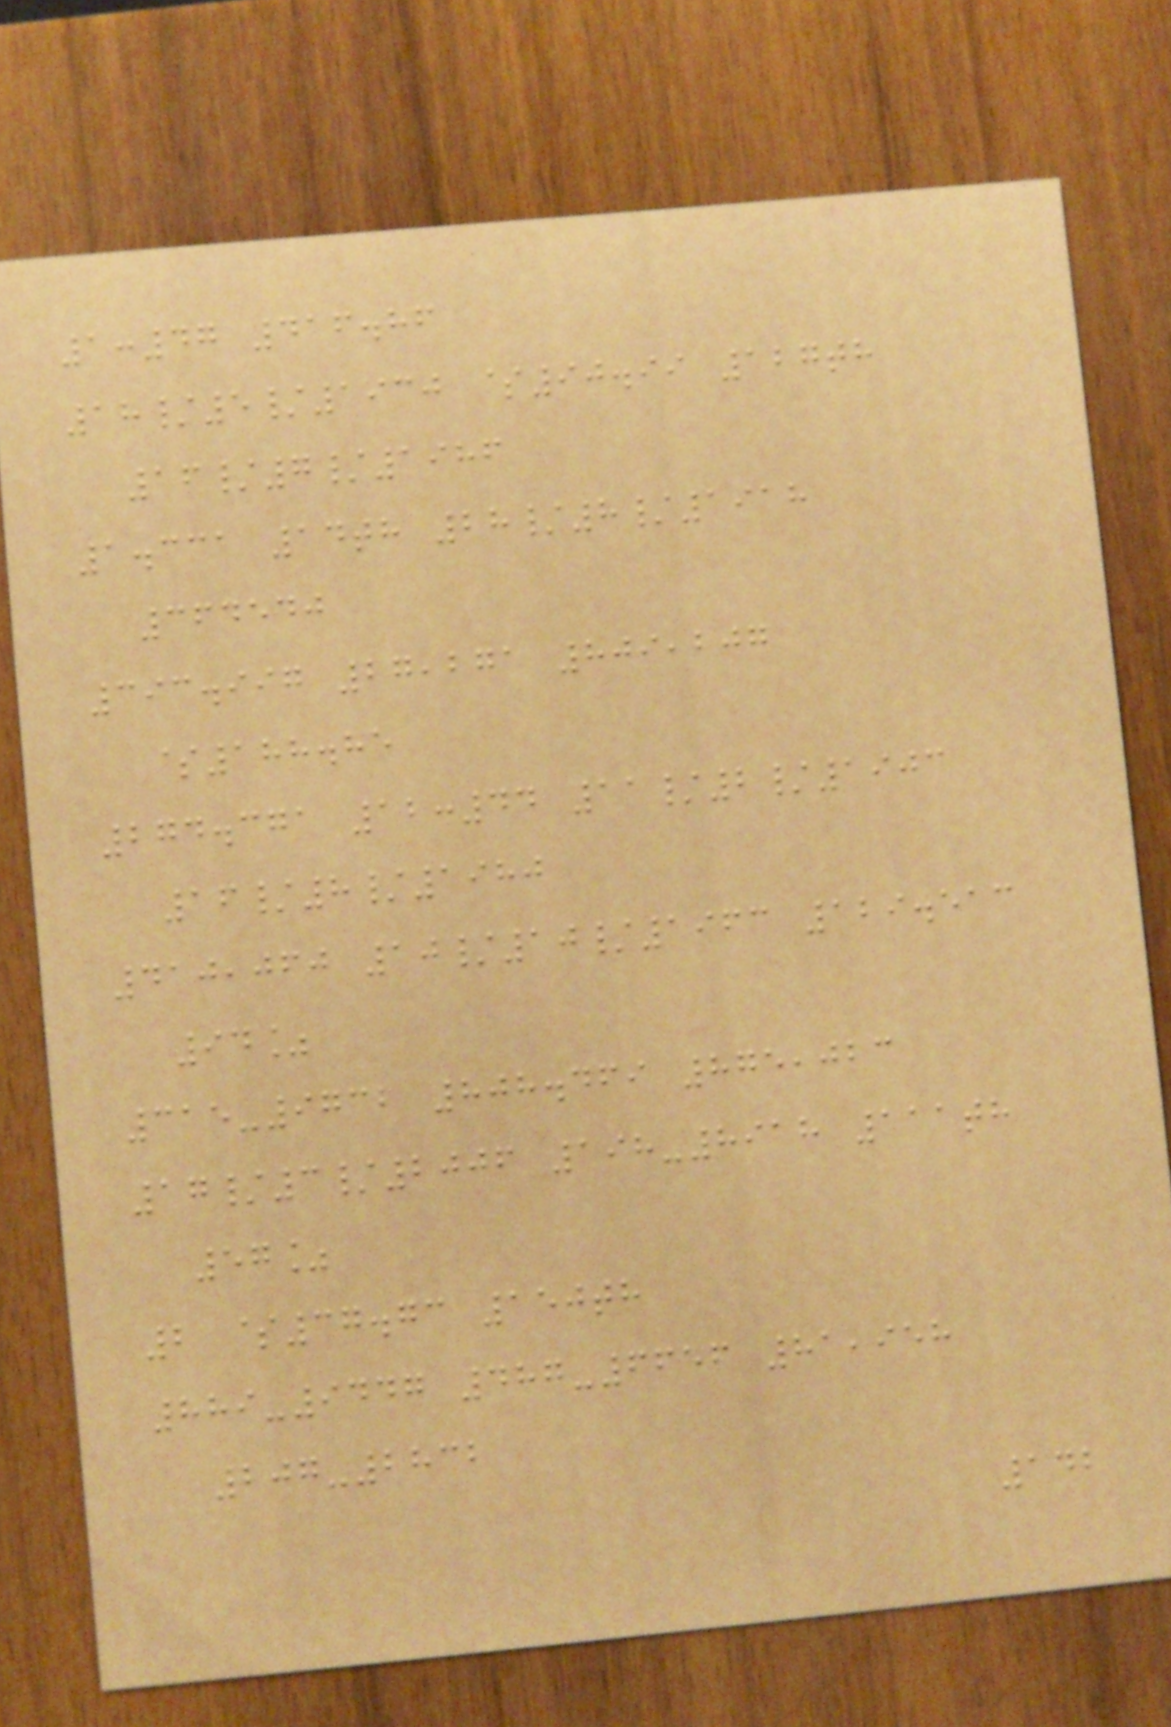1:47 416.86
18/5/1930 $90.99 127th
16/7/1986
1.331 14th 28/8/1918
364540
393.997 27,271 809,207
$188.85
274.371 12:44 11/2/1903
16/8/1980
410,060 10/10/1963 129.513
94%
315-9732 808.469 875,023
17/3/2006 198-8918 111th
57%
2 $37.73 150th
889-9447 487-6656 81,958
207-2832
142
